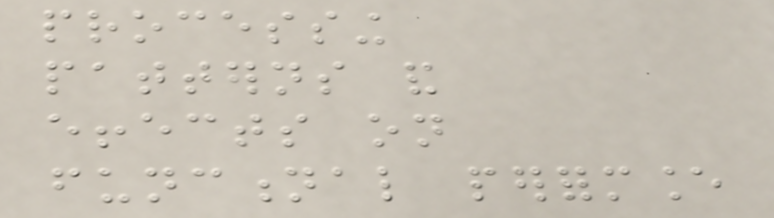processing
patterns and
effects on
functional performance
